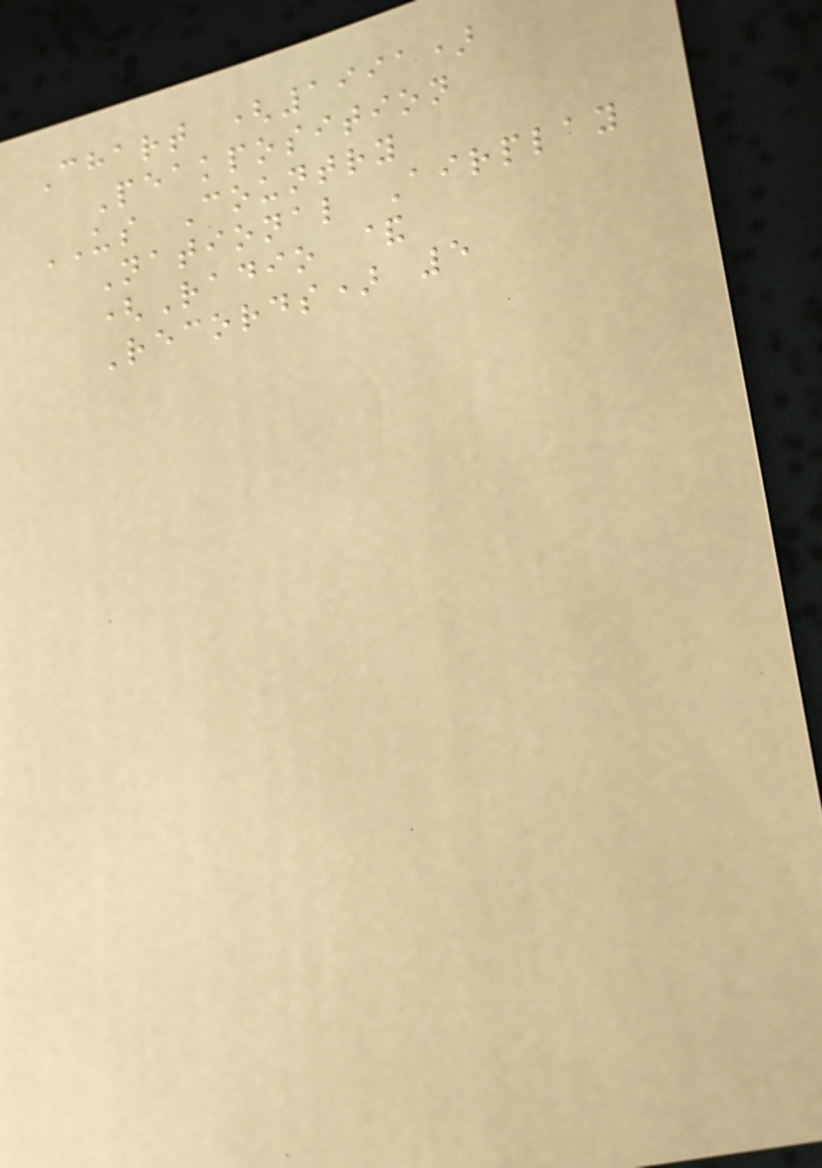Chart (1991)
Peakposition
US Country
National Airplay
(Radio &
Records) 5
